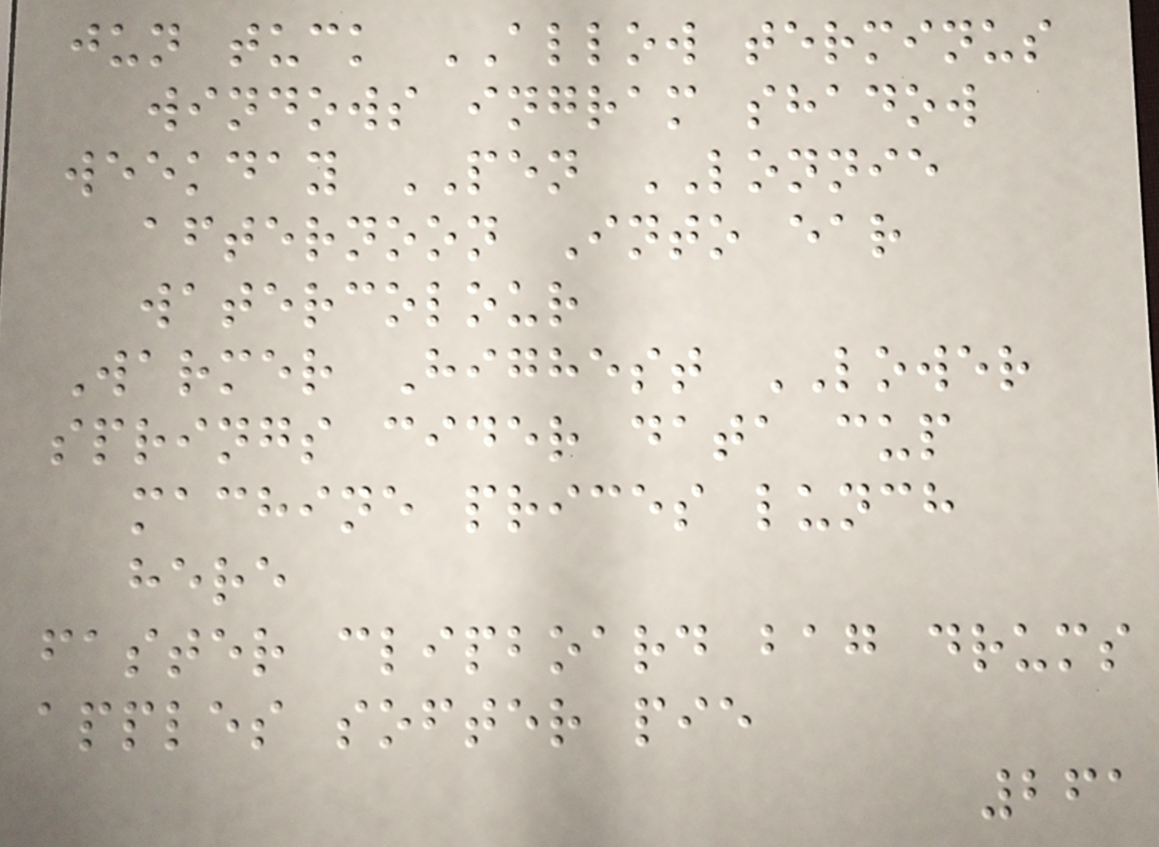jun tuck ALLOW terminus
windows ingram shadow
weekday PEN LONNIE
afternoon Into ear
watercolour
Warmer Highest LOWER
springs cider data cup
machine prices lunch
here
faster clipboard bag drums
apples softer pie
261
